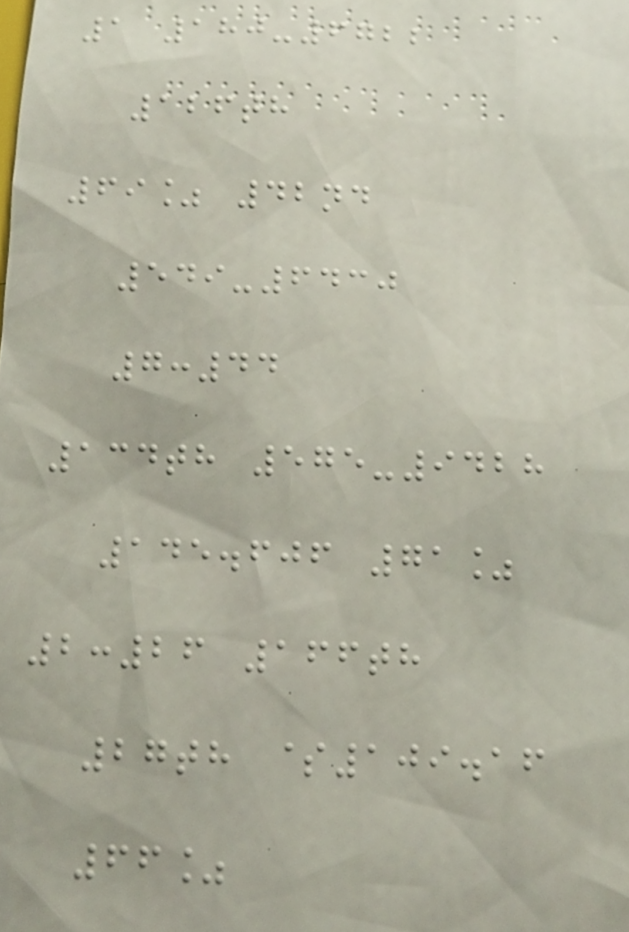1 180-6722
126th
69% 42nd
549-6430
7:44
134th 575-9428
145.606 71%
2:26 166th
27th $109.16
66%
